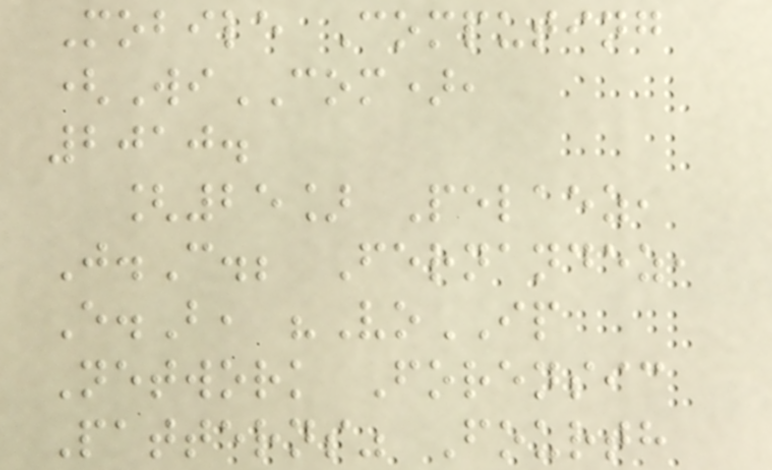Mobile Computing
(WiCOM),
2010.
[25] Pelaez,
J.C.; Fernandez,
E.B, "VoIP
Network Forensic
Patterns" Fourth
